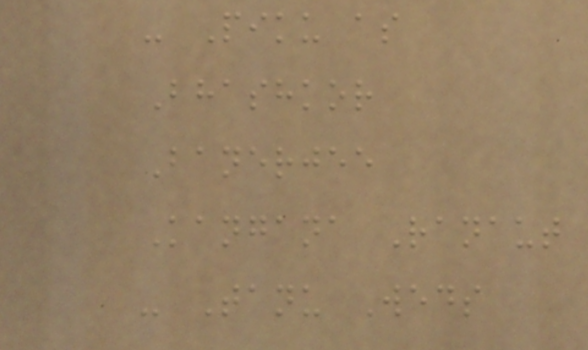- Piku as
Bhashkor
Banerjee
Kangana Ranaut
- Tanu Weds
